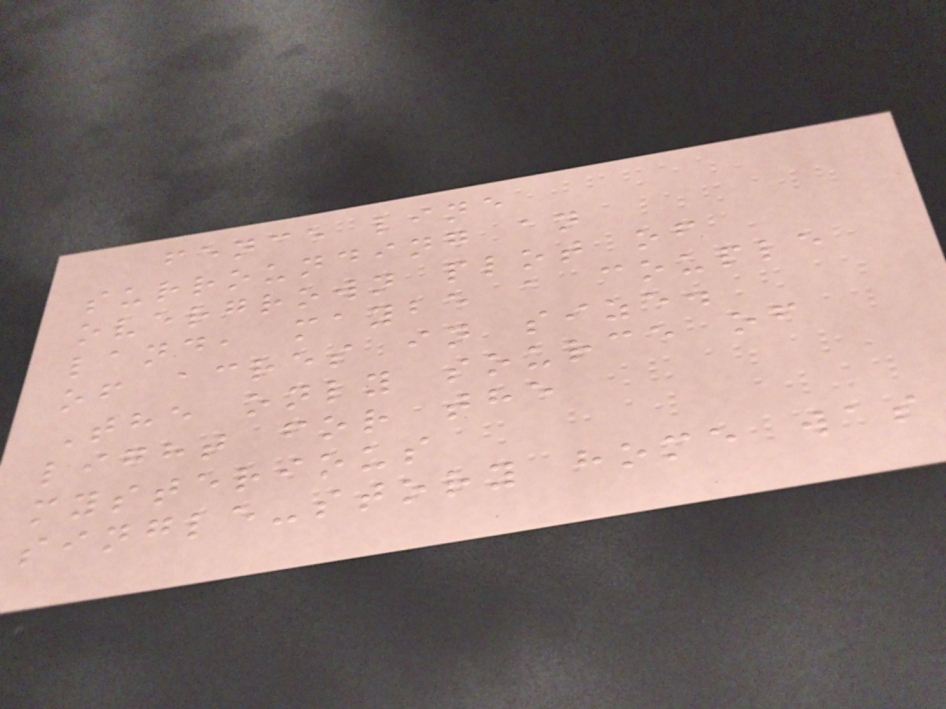fence line
surrounding an
overgrown plot of
land, maybe a couple
of acres in size.
The only source of
light for the
mysterious
single-story home was
